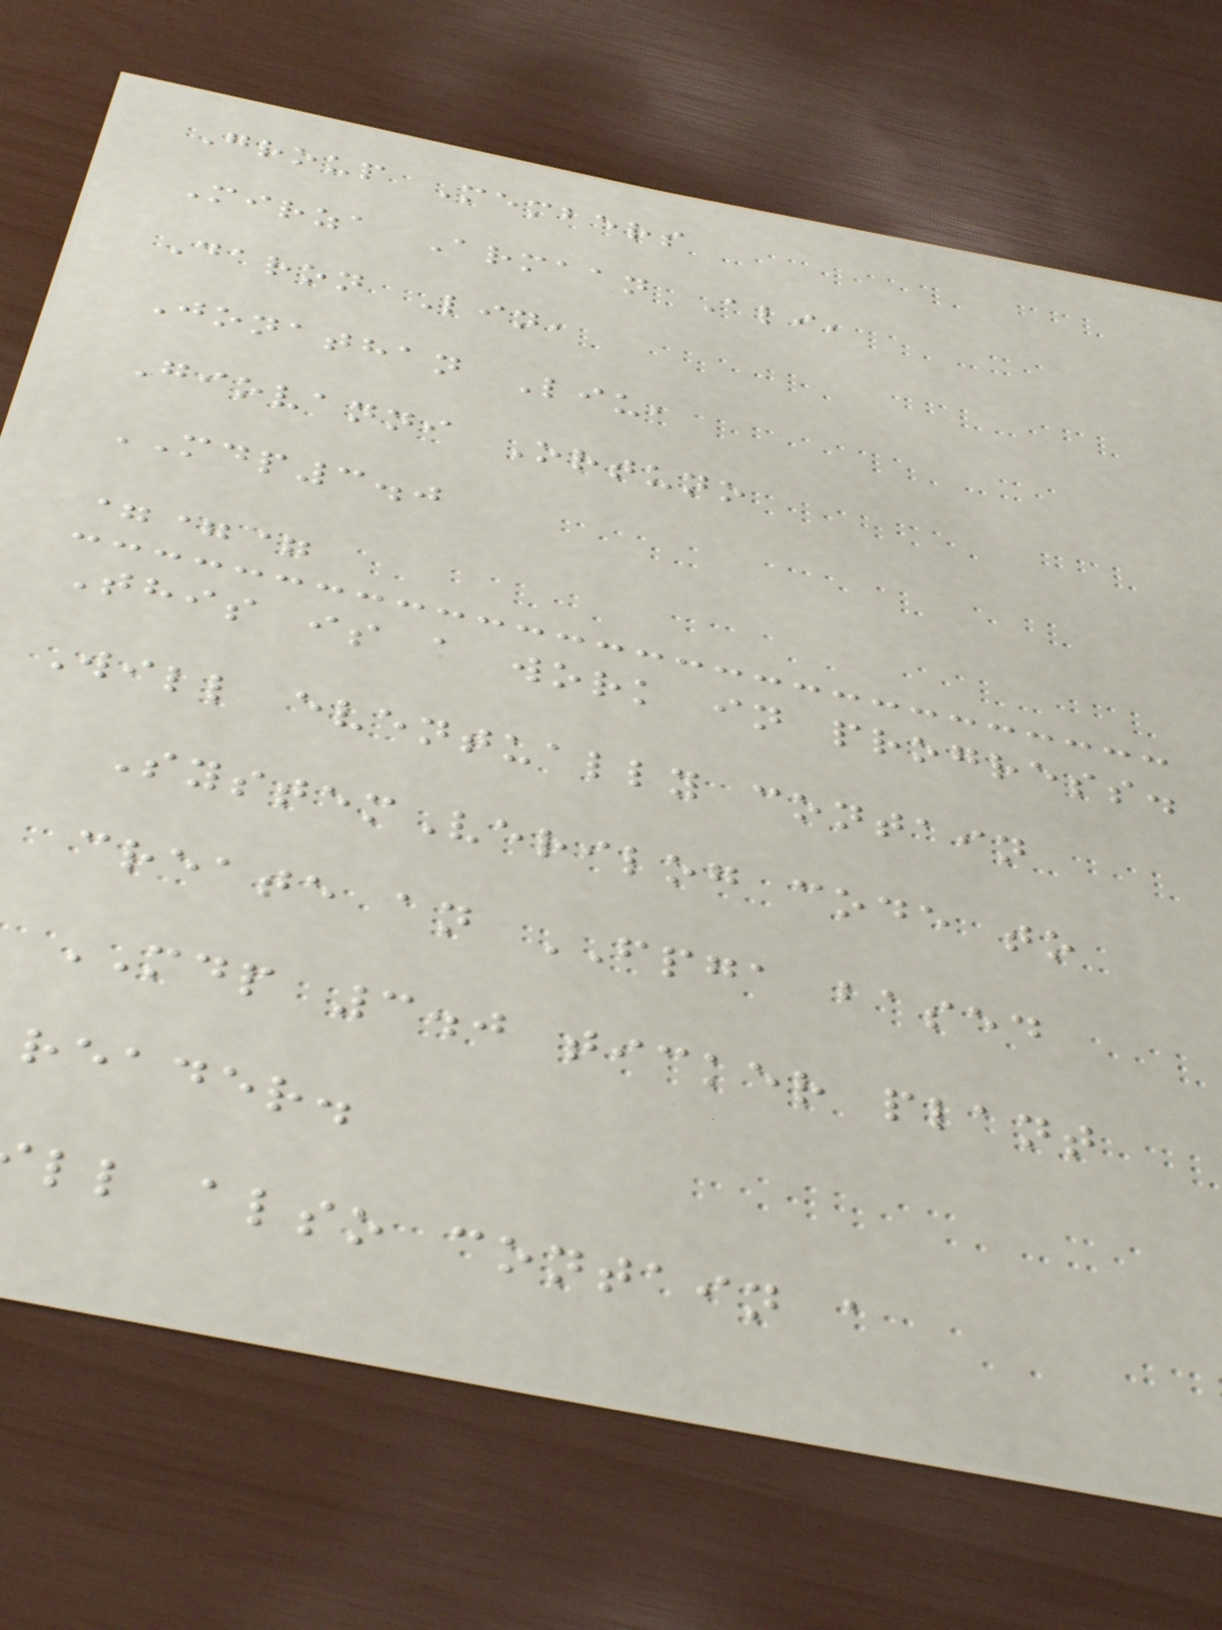Group Members
Mirza Armaan Ali,
Daron Lin,
Jonathan Liu,
Giovanni Ortuno
MDP3.0
===
This is a work in progress.
Will eventually contain
SystemVerilog code to
create an FPGA based
MDP 3.0 ticker plant
reader.
ll also contain a
